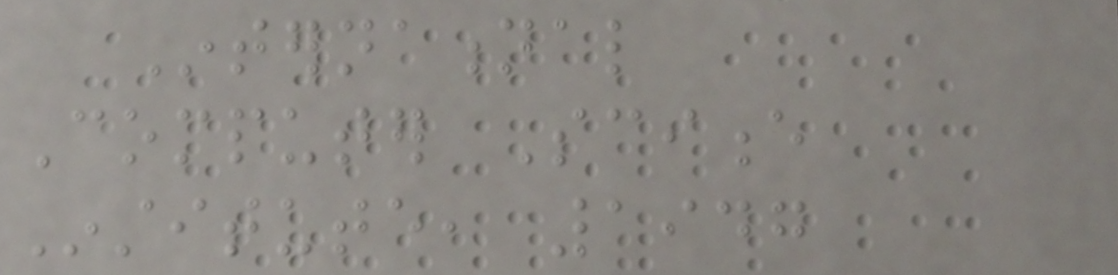International
Computer Science
Institute, 1947
